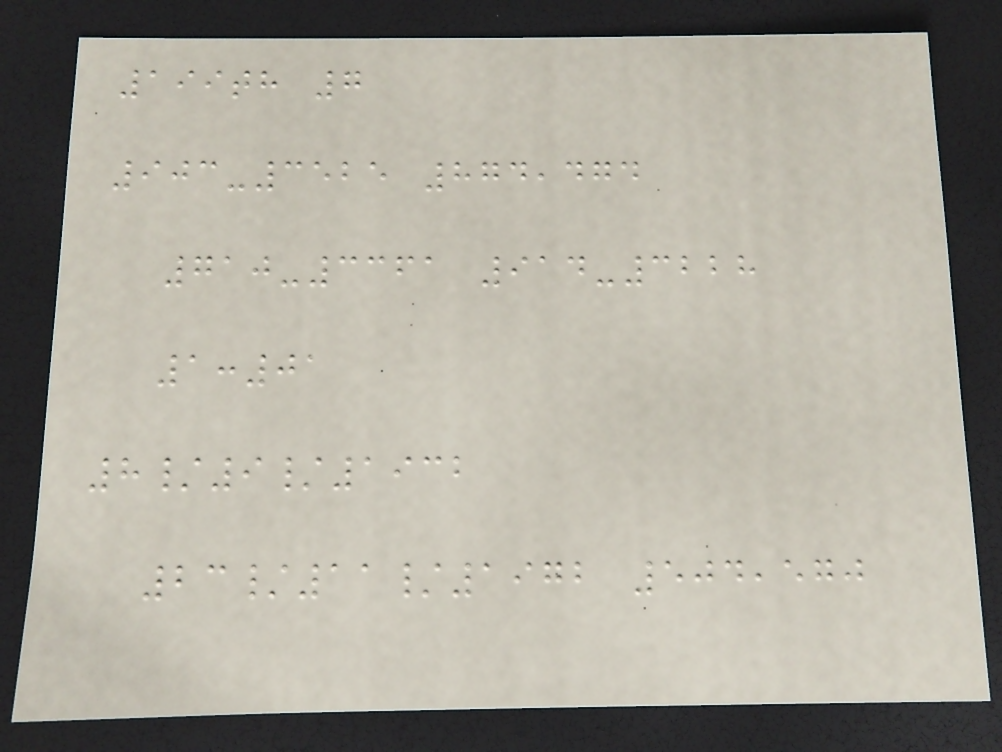199th 7
903-3525 874,474
710-3361 914-3228
1:01
8/9/1932
23/11/1972 504,570
